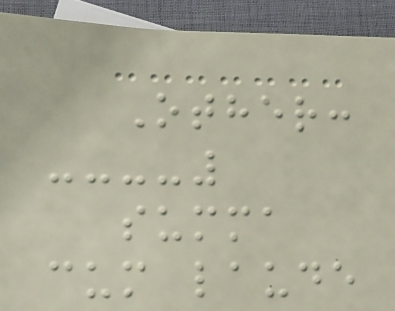Other:
summa
cum laude
